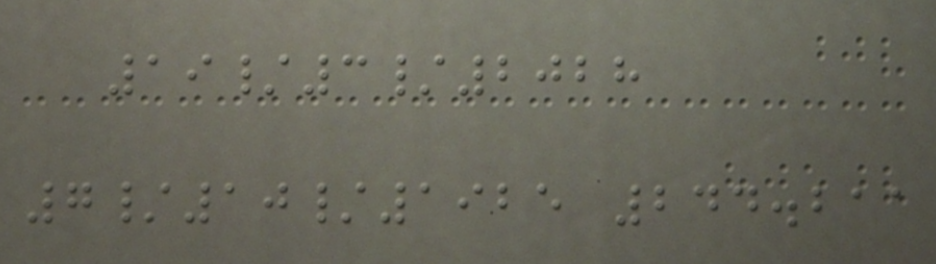19/3/2028
7/10/1925 244.211
